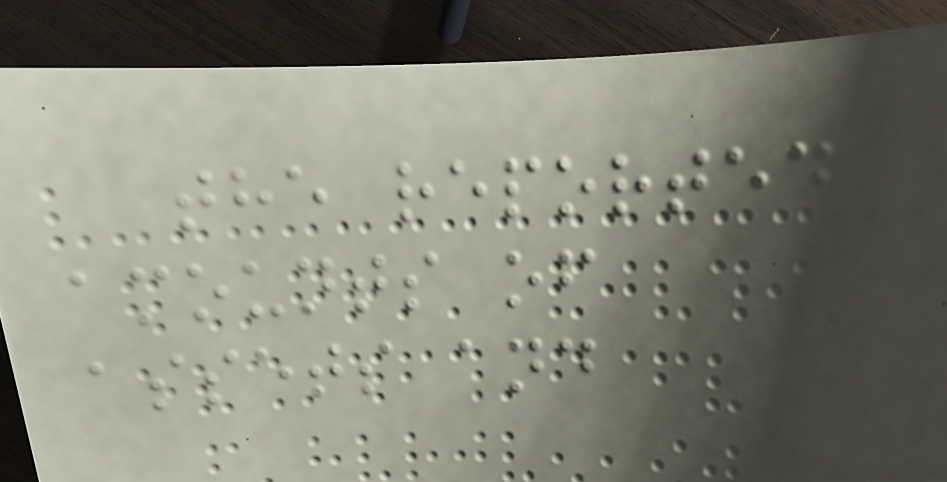the reported
amounts of
assets and
